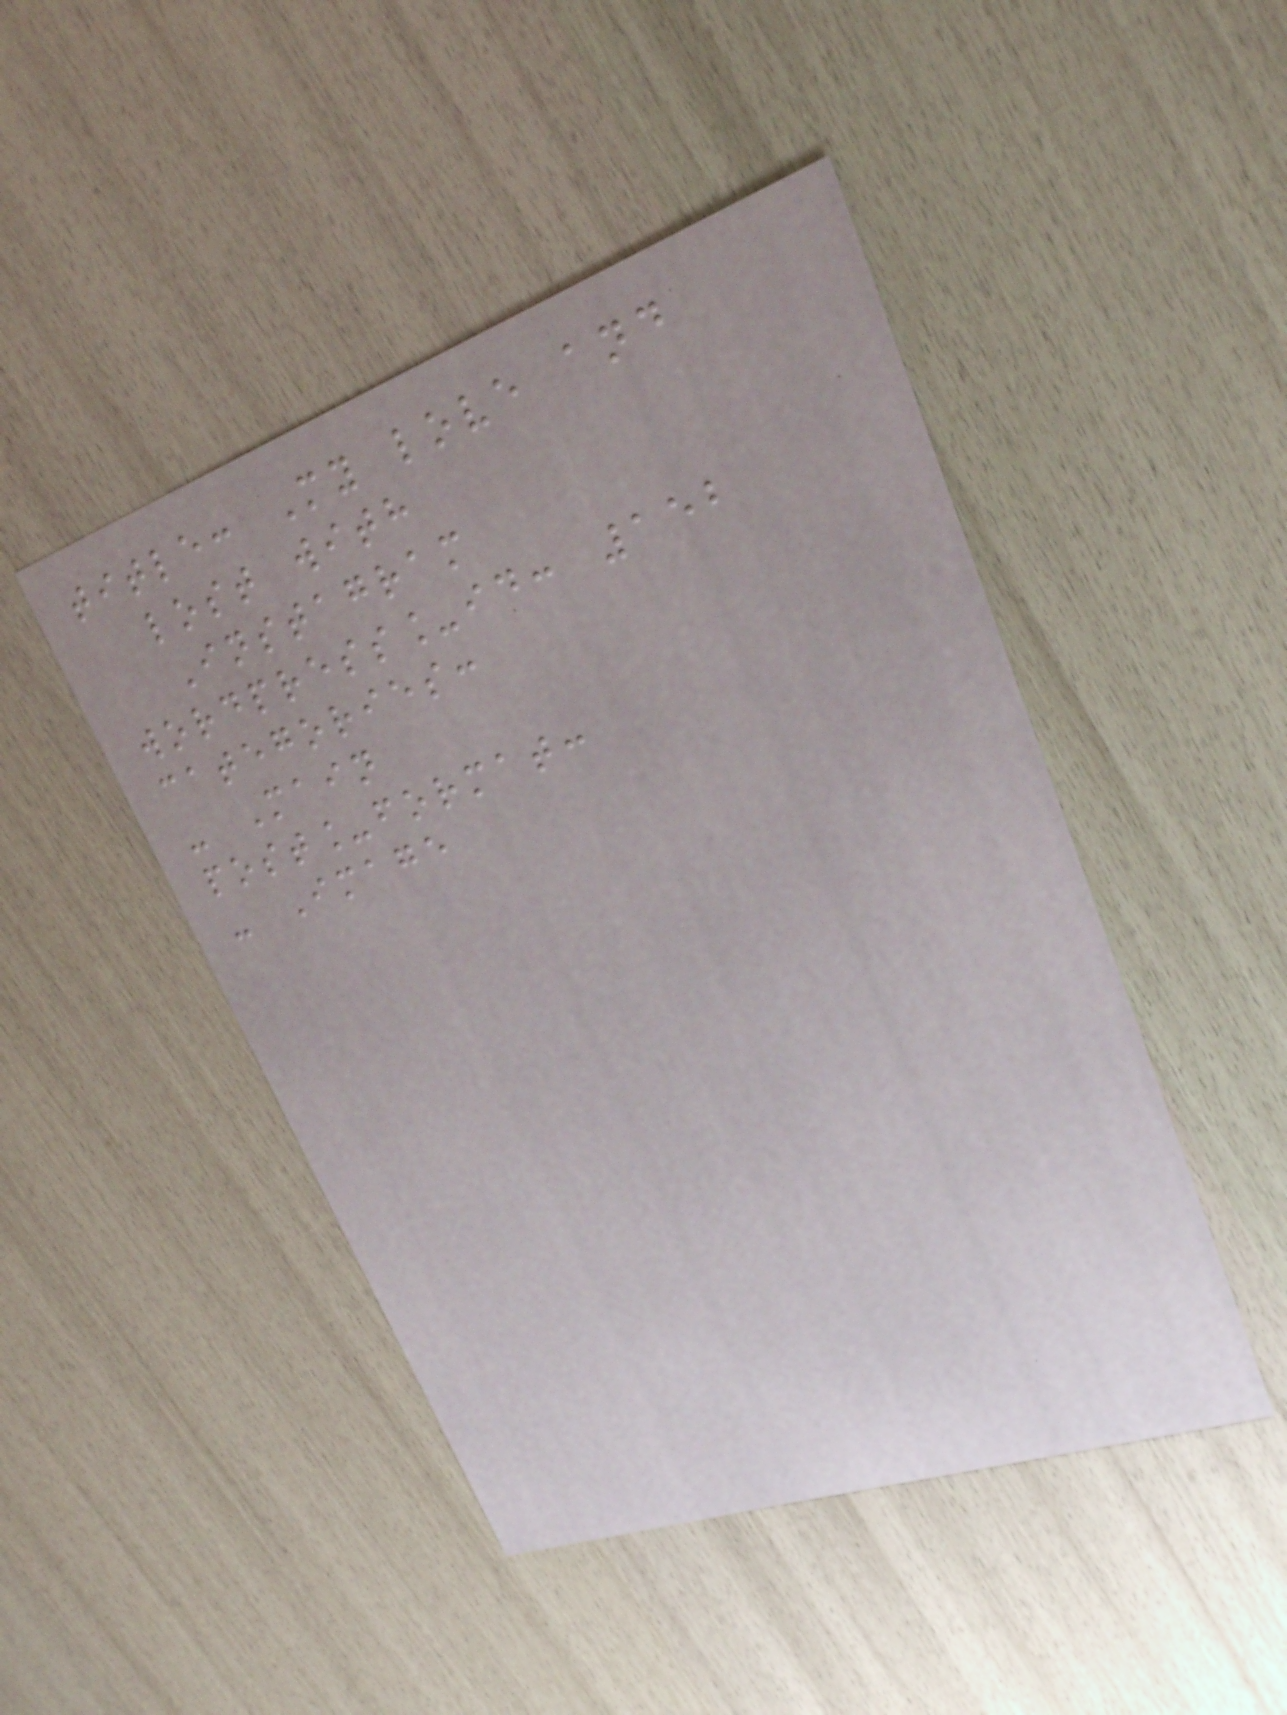title: My love and
lost with
Instagram
wordpress_id: 152
categories:
- Main
post_format:
- Image
